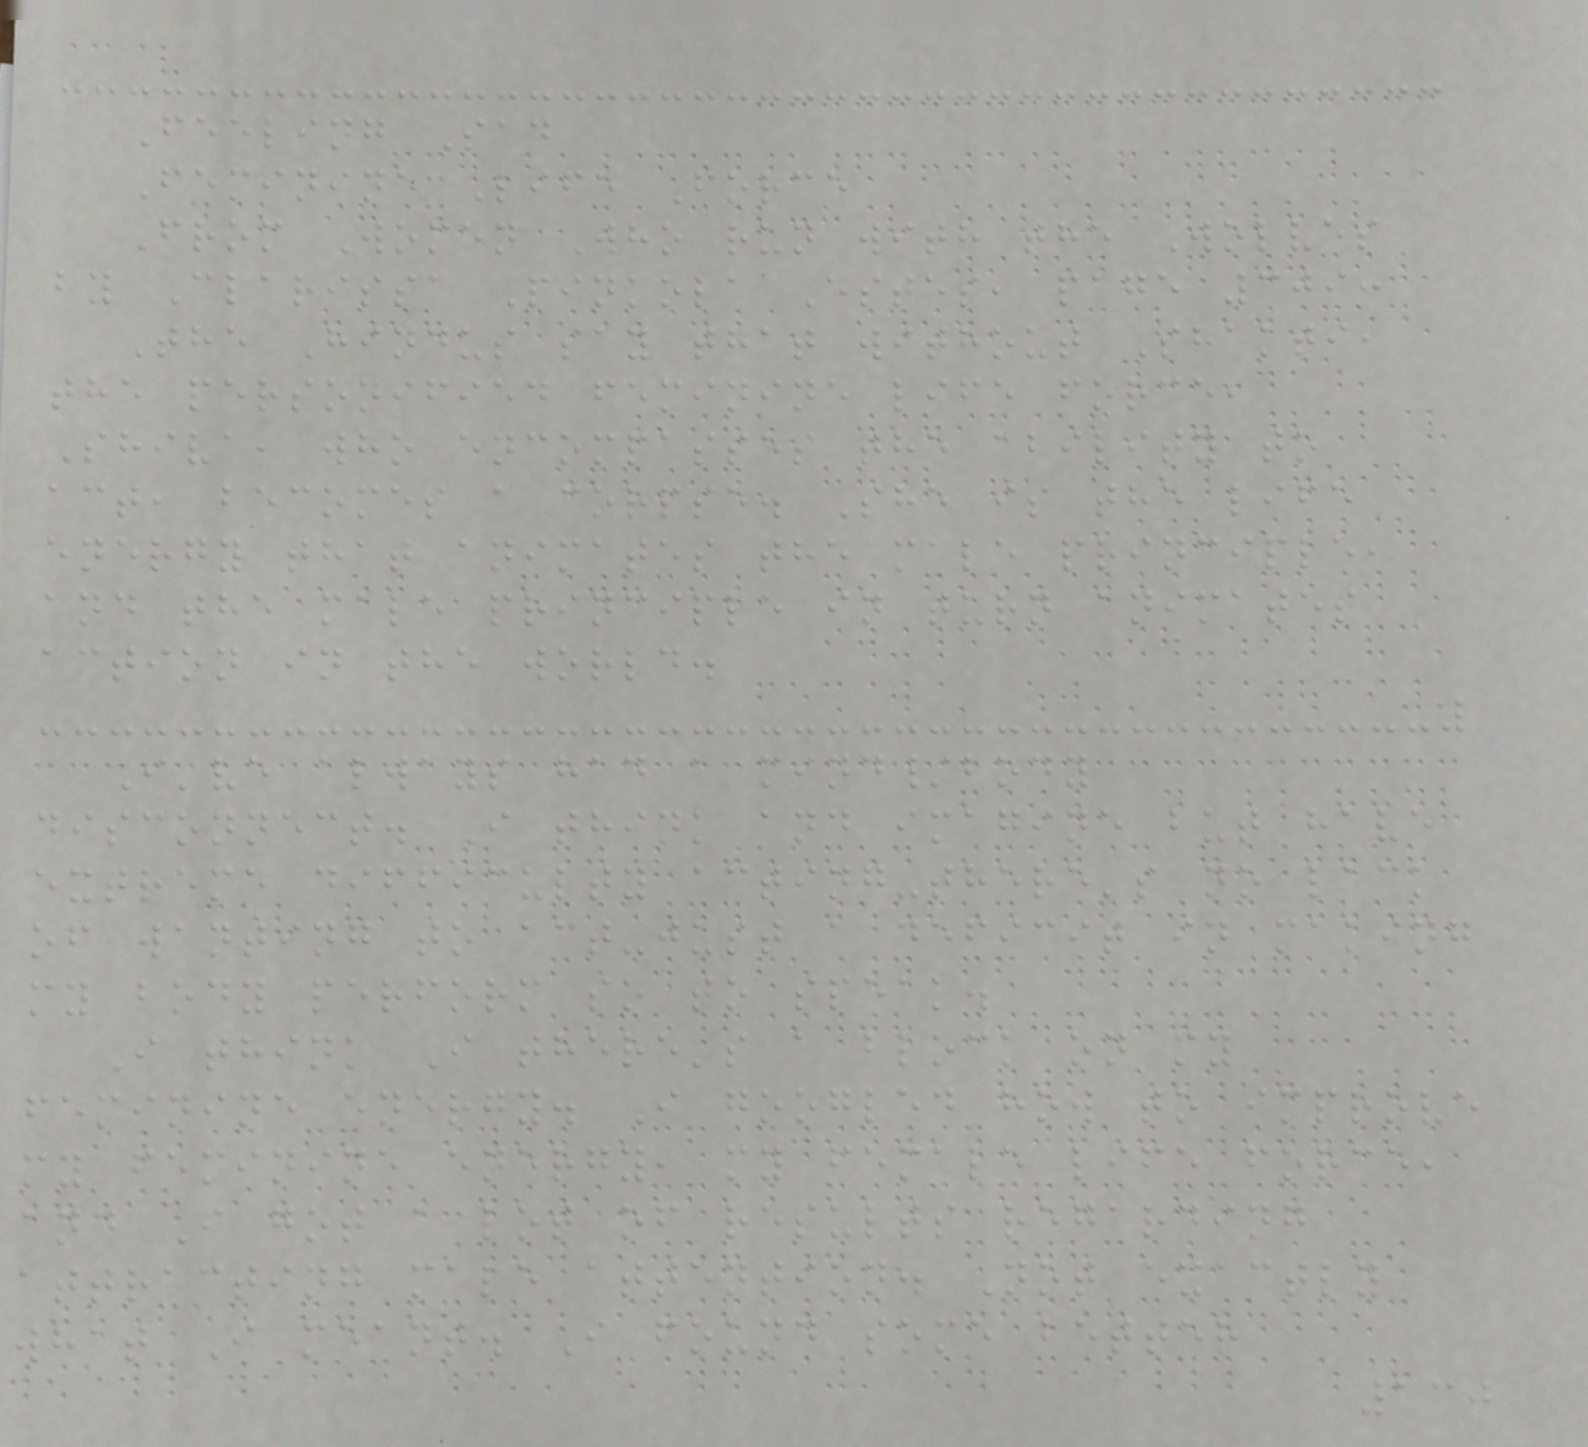Feeling Sad
Feminine Life Force
From Women Who run with the Wolves
by Clarissa Pinkola Estes, page 309:
The Hindus say that without Shakti,
the personified feminine life force,
Shiva, who encompasses the ability to
act, becomes a corpse. She is the life
energy that animates the male principle,
and the male principle in turn animates
action in the world.
I've always had a mind/body
disconnect. I think and imagine but have
extreme difficulty acting-there's no lack
of wanting to act-just a deficit in making
my body perform so to speak.
I think I there's a block on my
feminine energy. I googled how to improve
my feminine energy, my female life force,
and I got a lot of results regarding
attracting male attention. Not exactly
what I meant. I found some better
130
